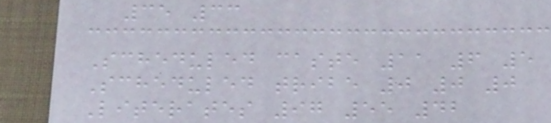35 33
Scheduled caste 11 6 5
Scheduled tribe 0 0 0
Literates 97 55 42
